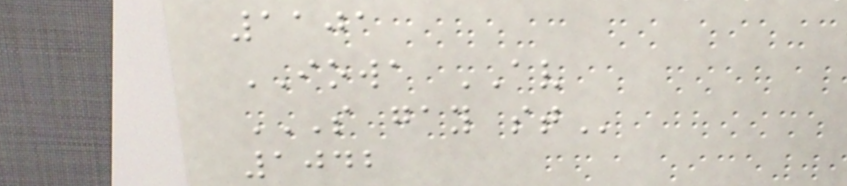1101
IOWA AV
S GAY ST
1042
